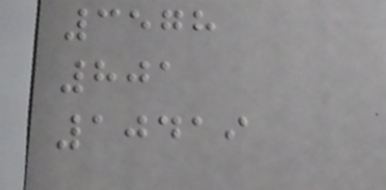3578
801
10419
